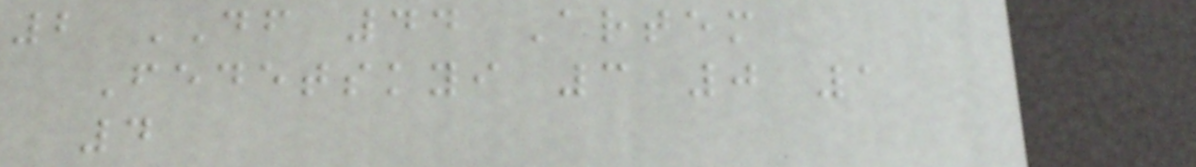2 DF 44 Artem
Fedetskyi 3 0 1
4
